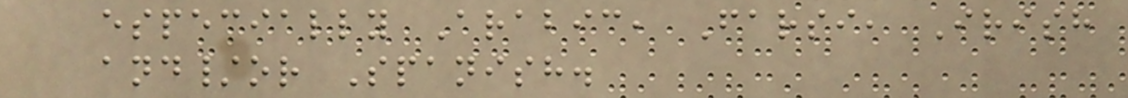especially Arabic, Farsi, Irish
and/or Spanish.
